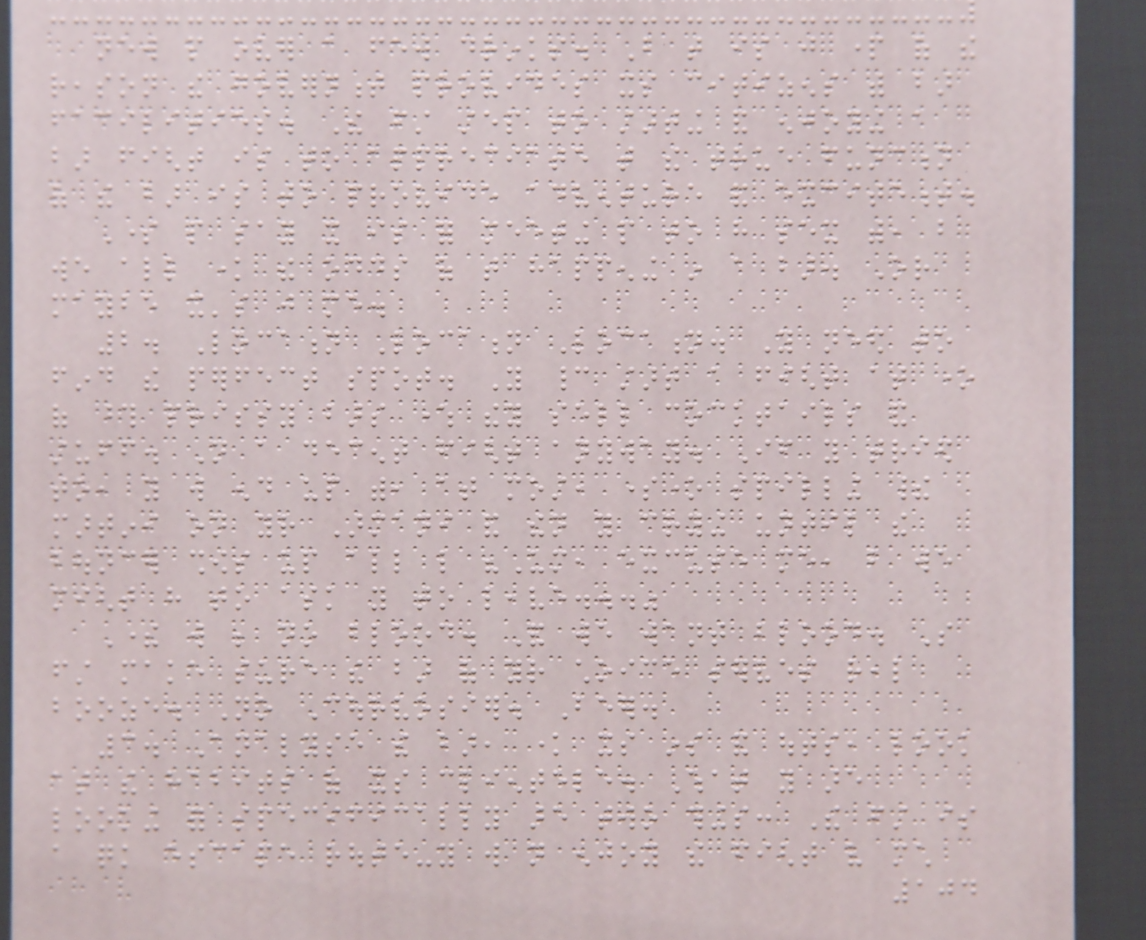new people over a few drinks. But that is just part of the
reason the government provides its citizens with bar
facilities. The first step to starting and enjoying a
bar fight is to appreciate that the true function
of the bar is to provide adventure and excitement.
Some people say it is for meeting people to have sex with, but
we all know the odds of that happening in a bar. Or
maybe it's just me.
2. Location Location Location. You need to
find the perfect spot. You cannot start a fight at one
of those prissy bars where they sell cocktails and
stuff. Not a decent fight anyway. If you tried
to, you will end up with, at most, someone spilling their
martini on your Armani and then you crying until the
bouncer shows up all like "Um, excuse me, but we
might have to ask you to leave..."
There will be no blood. And we want blood. So
first make sure the bar of your choice serves real
booze. No Courvosier. Beer.
3. Analyse the bar, know its ins and outs, look
at the habits of its clientele. What you are
looking for specifically are two things: The first is
a quick escape route-you will not enjoy the fight very much
104
